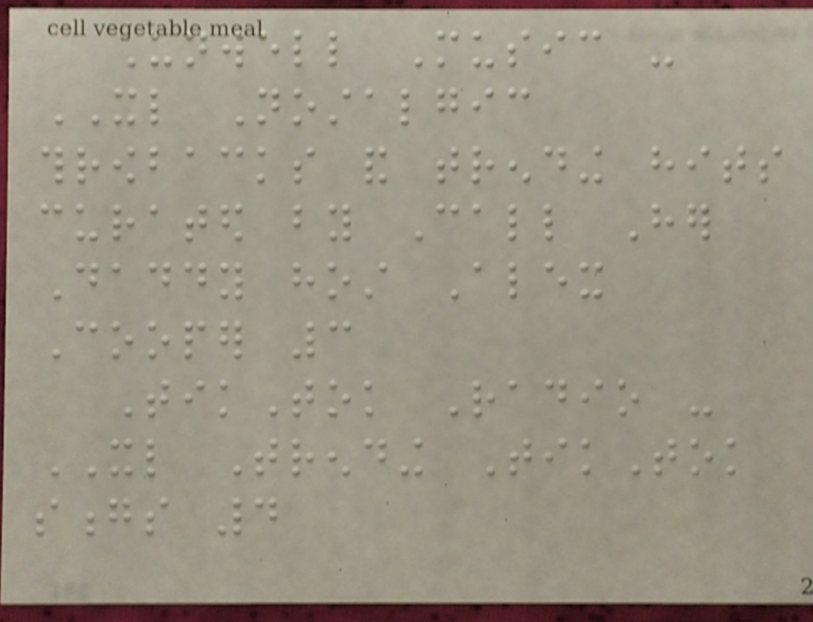Unwell Music -
XL Nostalgic
throwbacks and trending hits
curated by Call Her
Daddy host Alex
Cooper 3
TikTok Radio -
XL Trending TikTok
songs 4
